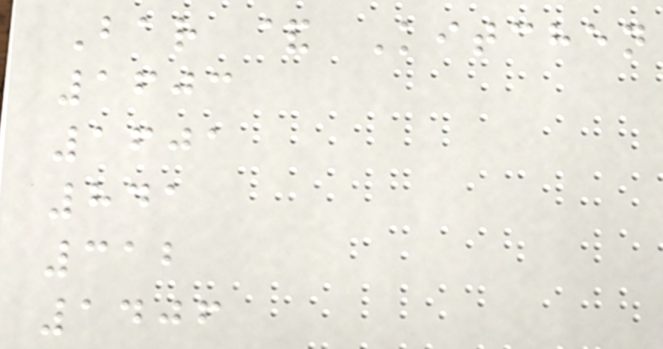Bar & Kitchen
1603
1601
841
312
1406
